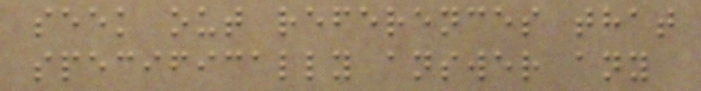seek out references that
specifically answer any
